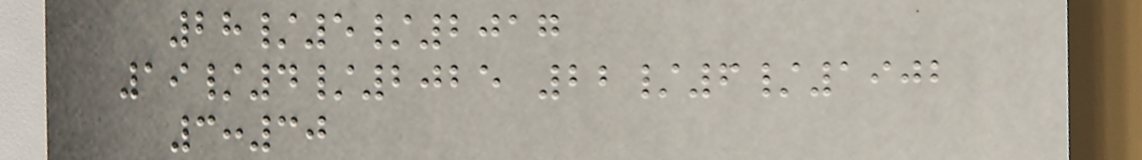28/5/2017
19/4/2025 22/6/1902
3:30
